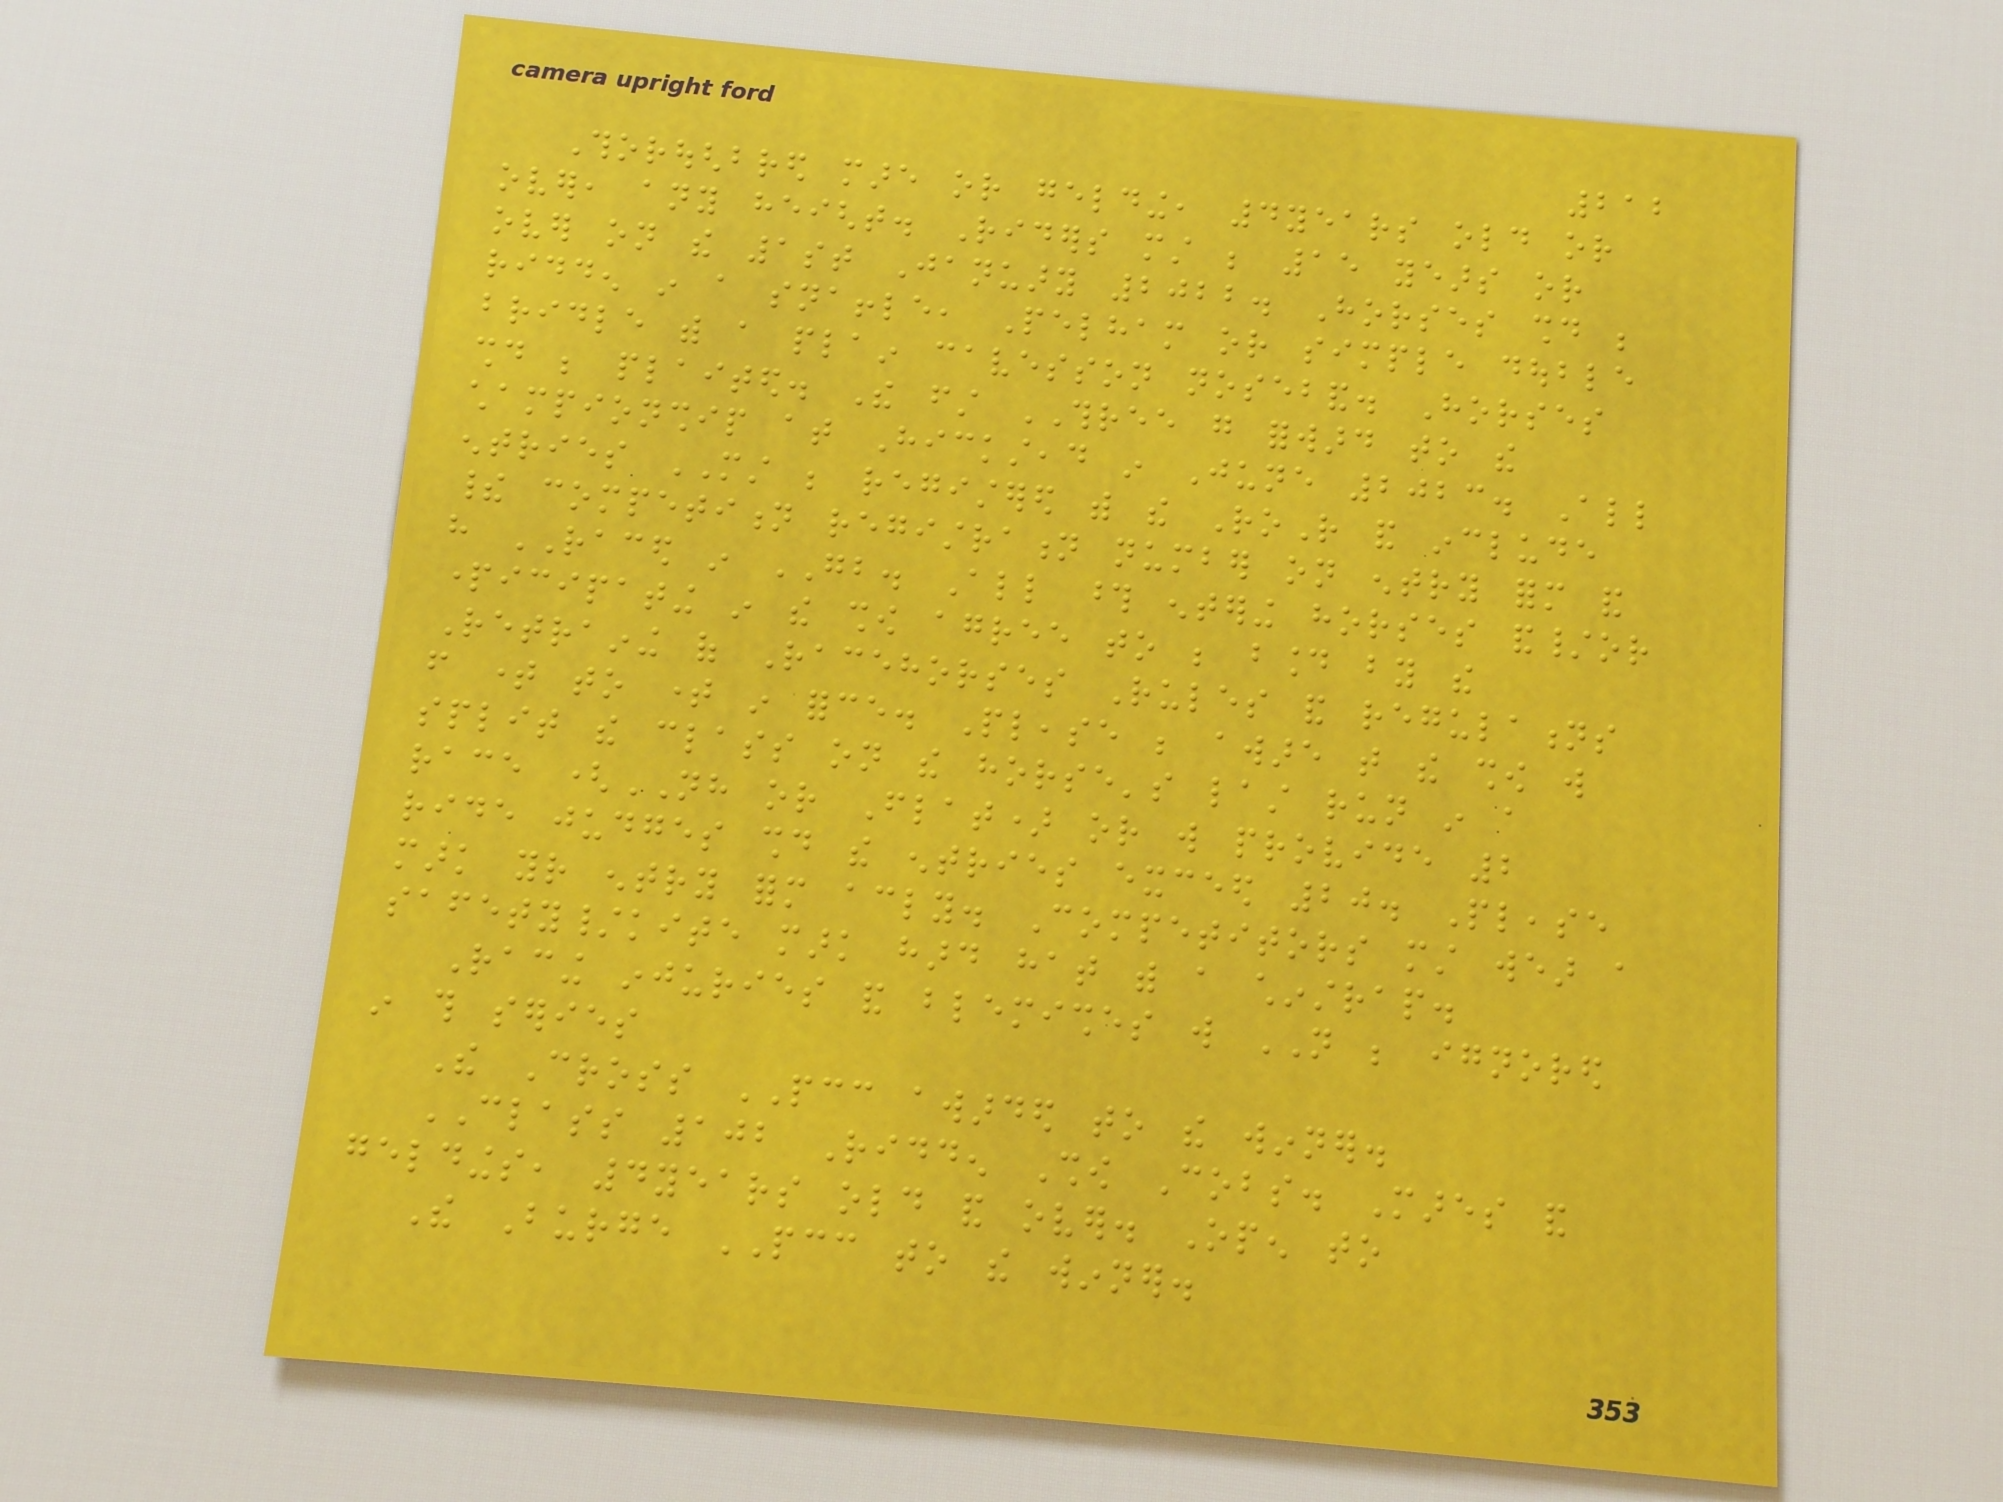212
Thoroughbred mare or gelding, 4years old or
over, any height. Riders must be 15 years or
over on the 1st January 2022. Horses should be
ridden in a snaffle, Pelham or simple double
bridle with a plain cavesson noseband. Horses
should be plaited. The first THREE go forward to the
championship at Hickstead in June 2023. All
entries MUST be registered with the RoR and include
their competition registration number on entry form and
have RACED in GB. All those entering horses and/or
participating in the show agree to be bound by the
Retraining of Racehorses Rules and regulations
from time to time in force. Please be aware that the show will
split the class on the horse's last run in a
race (NH or Flat) or will provide 2
ride judges should the entries exceed 20. Please
mark your entry form accordingly. Competitors must wear a
safety/kite mark hard hat with a chinstrap.
Racing injuries and blemishes will NOT be ignored
in this series
The Cross PCC awarded to the winner.
CLASS 102 Ridden Show Cobs. Mares and
geldings, 4years old and over. Open to
The Burge PCC to the winner.
